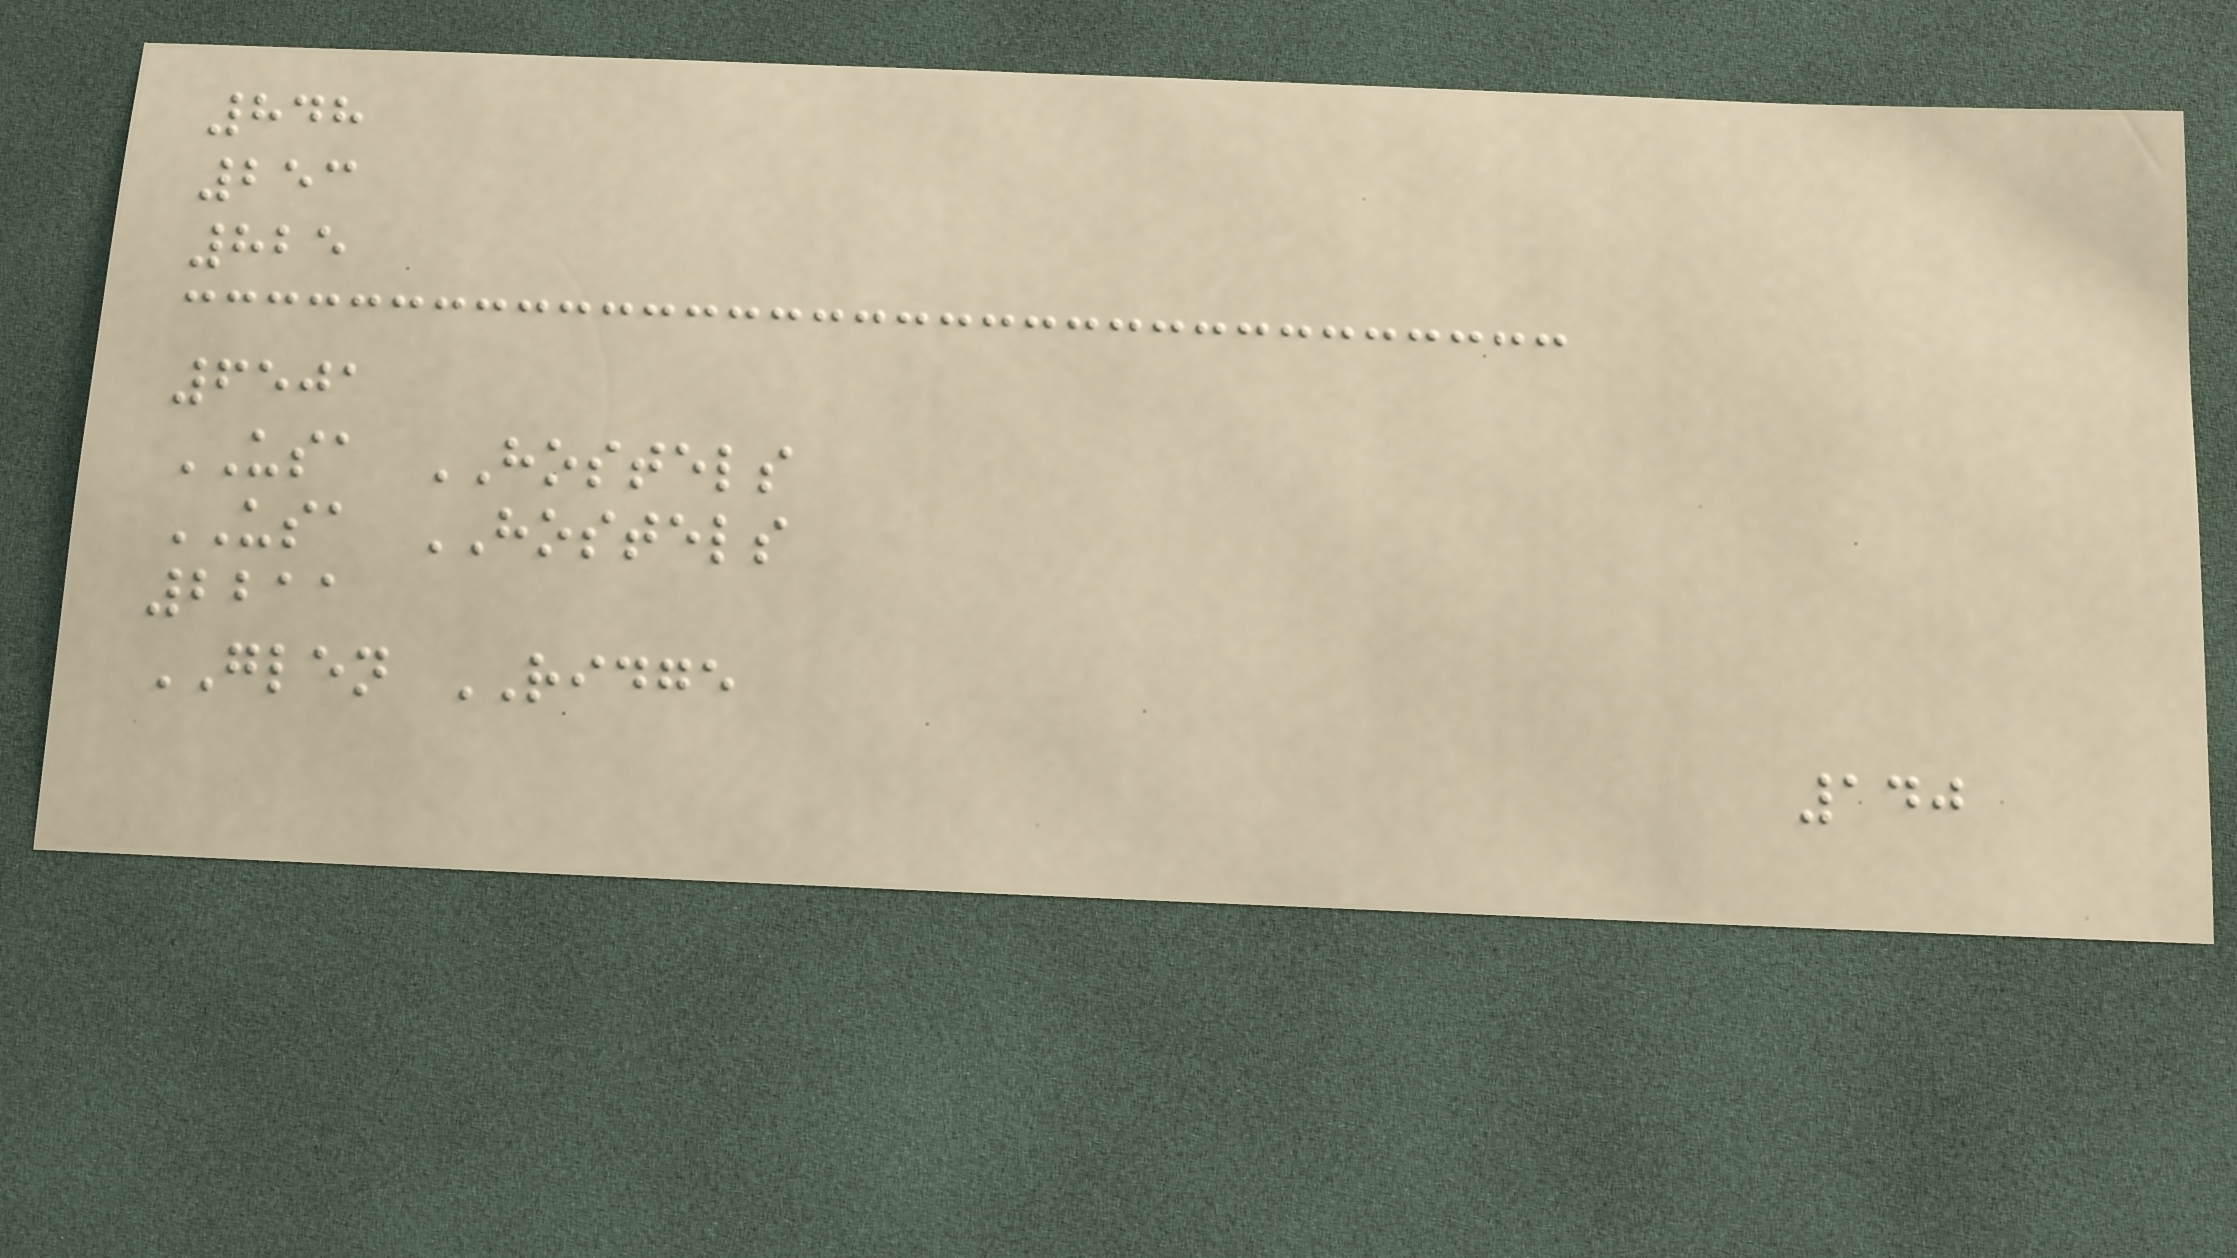848
253
825
6501
USA HOSTELS
USA HOSTELS
2211
GLEN RIDGE
140
